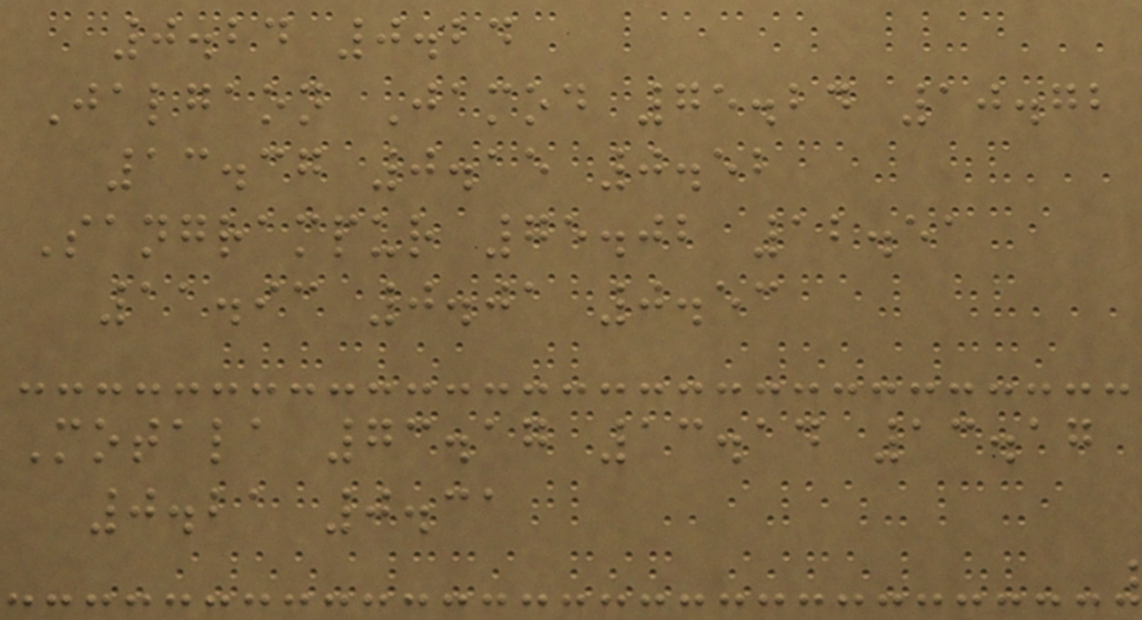0.24 0.24
Jalgaon Jamod 75.24 10.72
13.37 0.15 0.52
Sangrampur 75.02 12.51
11.93 0.01 0.53
Motala 73.17 13.14 13.17
0.21 0.31
